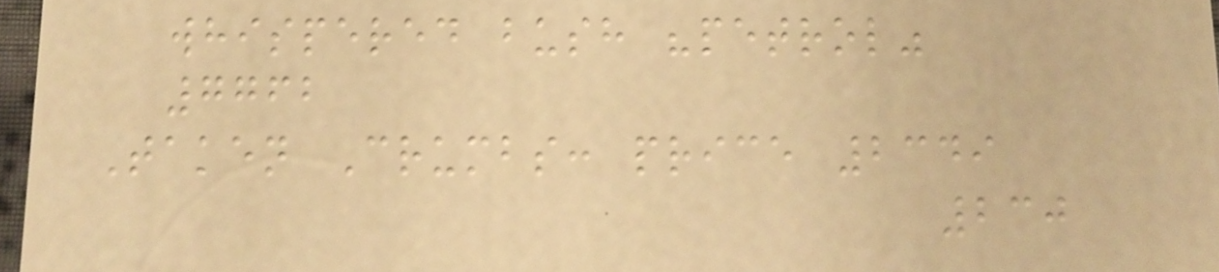whispered bush "petrol"
7762
Taken Crumbs: price 2349
230
